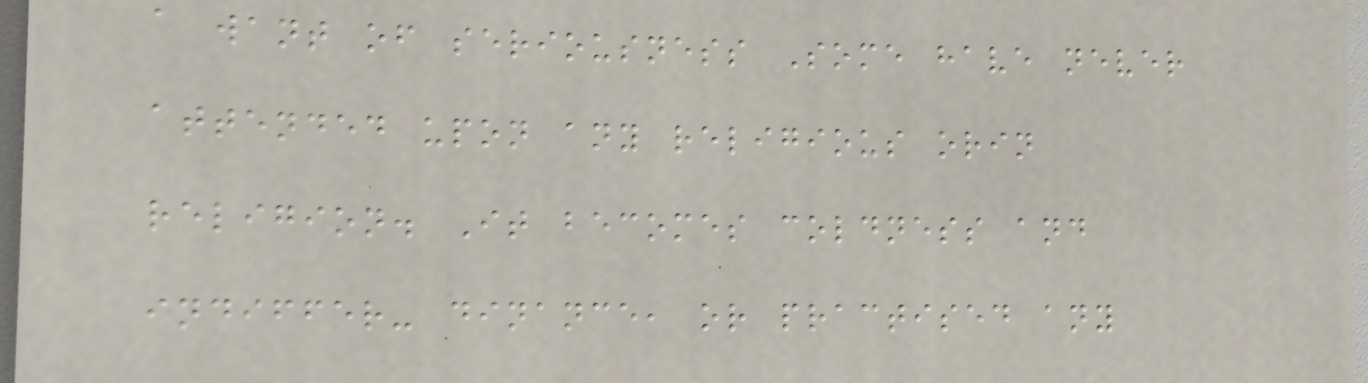a want of seriousness Some have never
attended upon any religious orin
religion. It becomes coldness and
indiffer- dinance, or practised any
